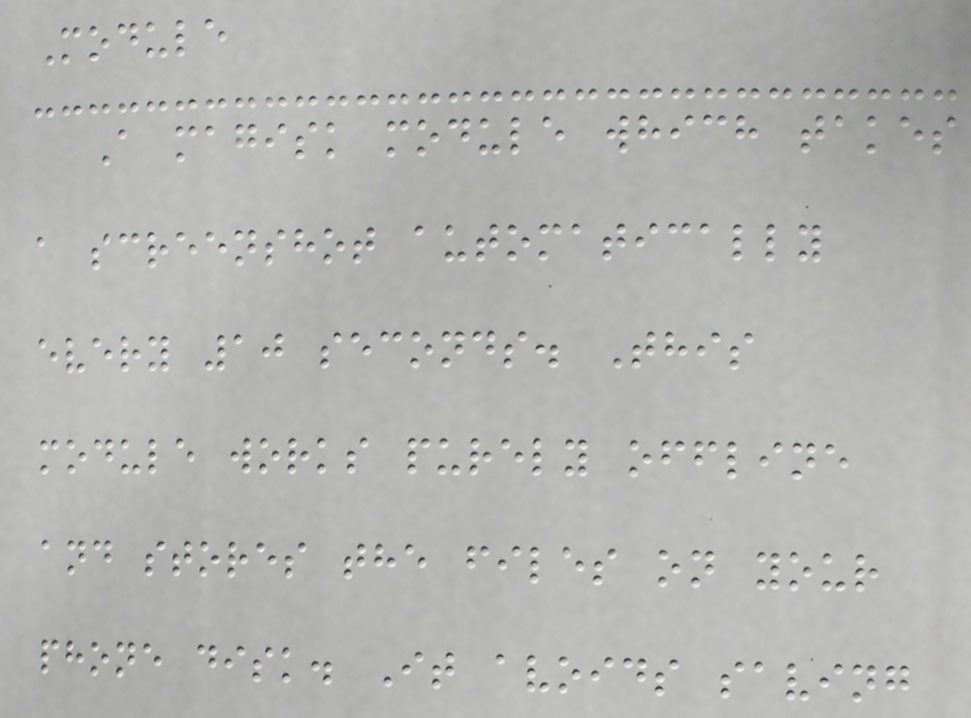Module
A magisk module which takes
a screenshot automatically
every 10 seconds. This
module works purely offline
and stores the files on your
phone disk. It avoids saving
